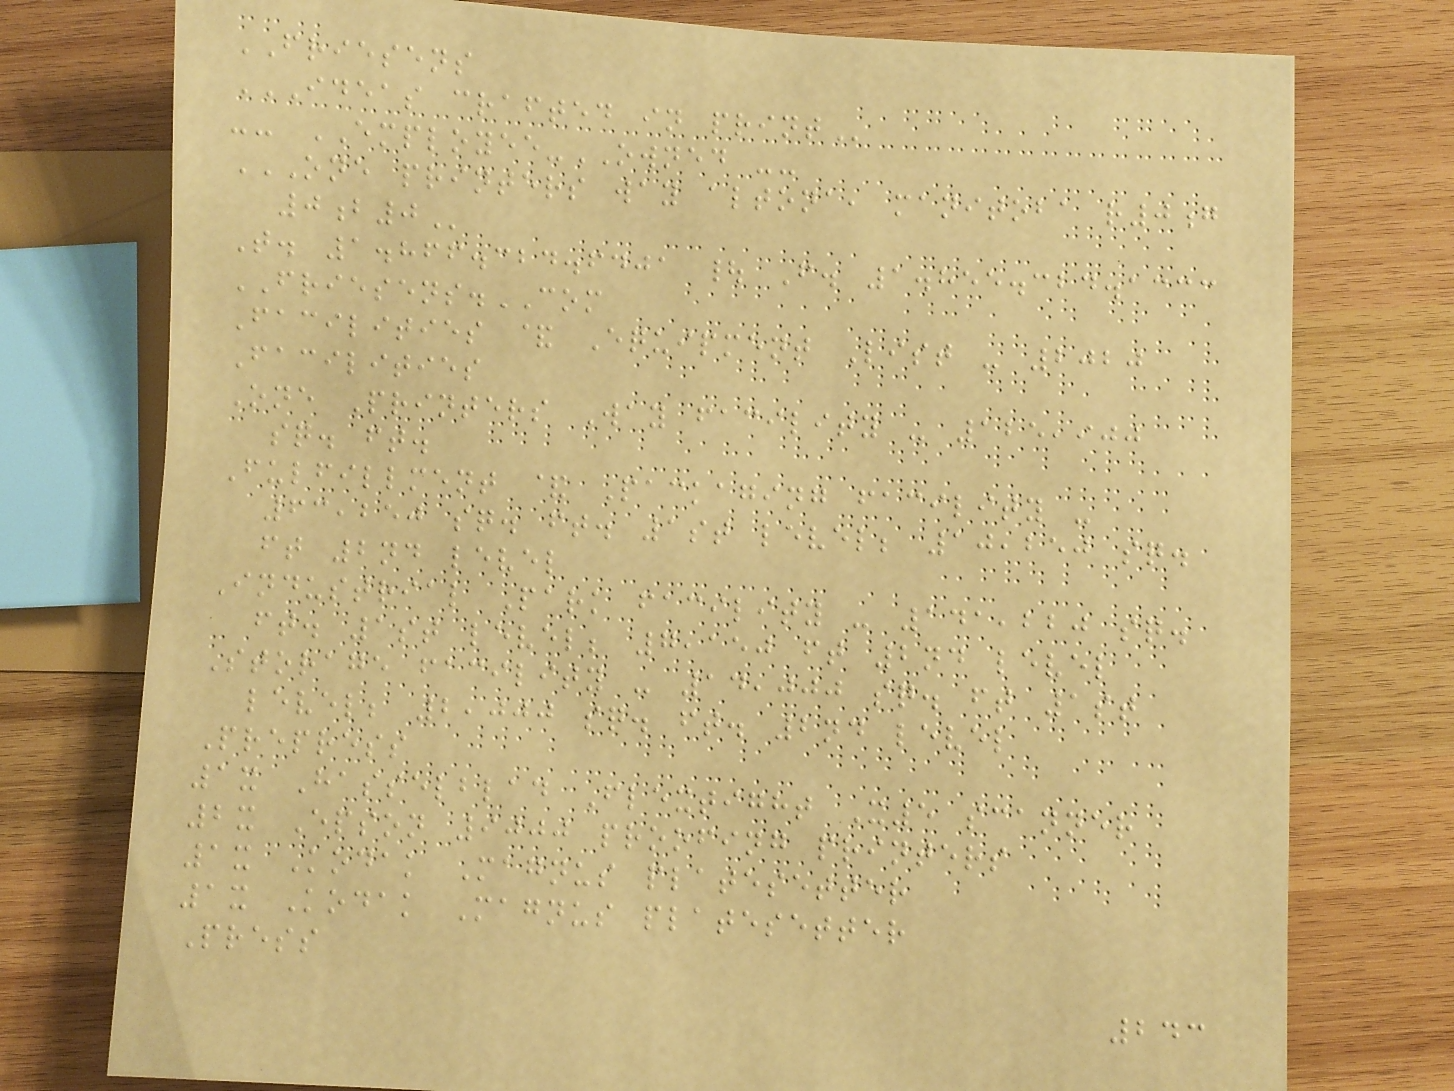FRIESENS
IDEAS CRAFTED IN PRINT
-- EMPLOYEE-OWNED --
ONE PRINTERS WAY ALTONA, MANITOBA R0G
0B0
T. 1.866.324.6401 | F. 1.855.324.1333
FRIESENS.COM
Facilities & Equipment List - 2020
Facilities
One Printers Way facility - 125,900
sq. ft.
Fulfillment & Packaging facility -
63,250 sq. ft. 1st level; 10,250 sq.
ft 2nd level
Industrial Park facility - 141,220 sq.
ft. 1st level; 7,150 ft 2nd level
Storage facility - 14,000 sq. ft 1st
level; 2,000 sq. ft. 2nd level
Prepress
1x Hasselblad Flextight X5 scanner
2x Epson 9000 proofing printers
1x Kodak Magnus platesetter
1x Kodak Magnus platesetter
Press
243
